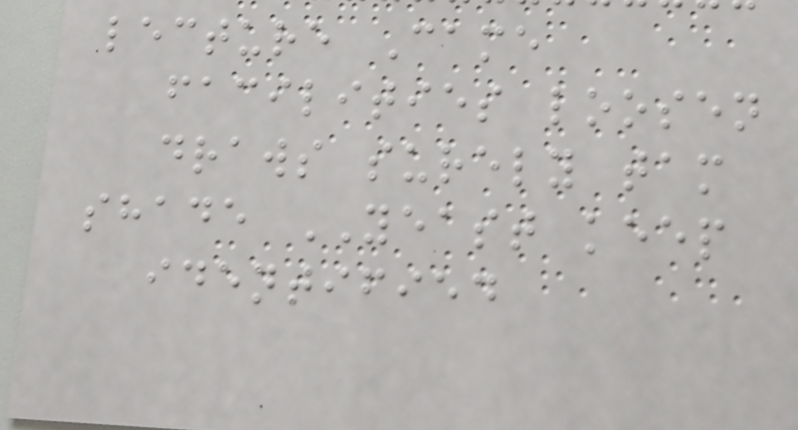lecture Came
facilities loosen
draws surely tam
shade YEAST keep
identified
